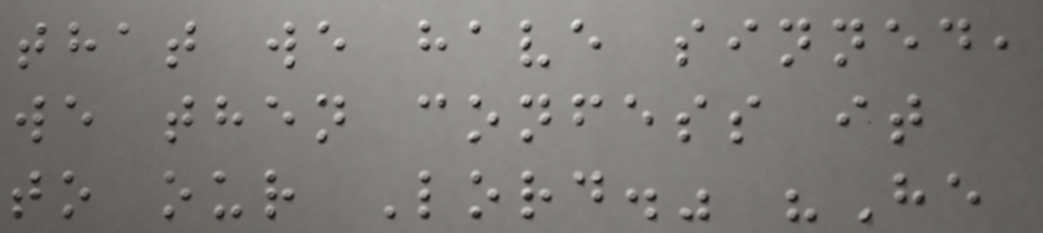that we have sinned,
we then confess it
to our Lord." "He
